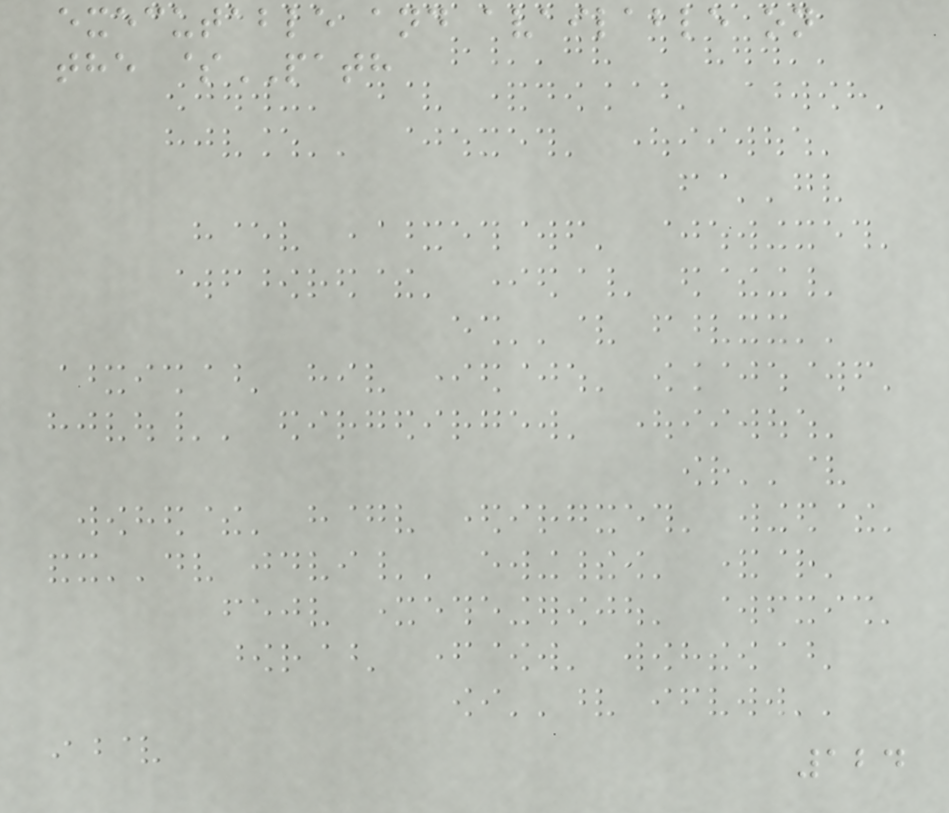executable and available on
the $PATH
124
